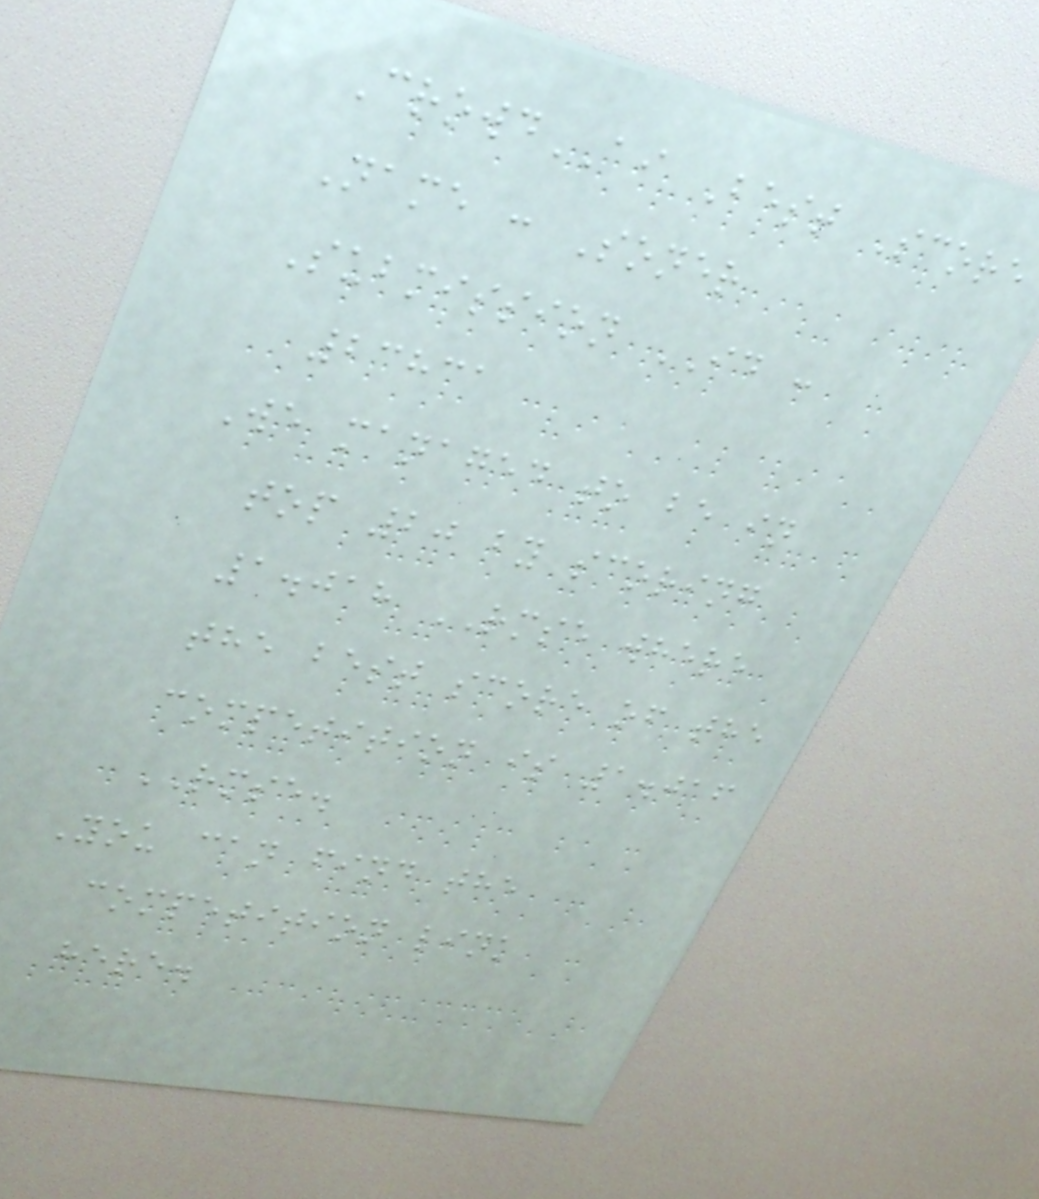CrowdAI Best Score
Name : Soner
Submission ID :
23831
We managed to be in
top 20 by scoring
1.018 RMSE where
the best score of the
competition is 1.016
RMSE.
You can find the
competition link
here.
